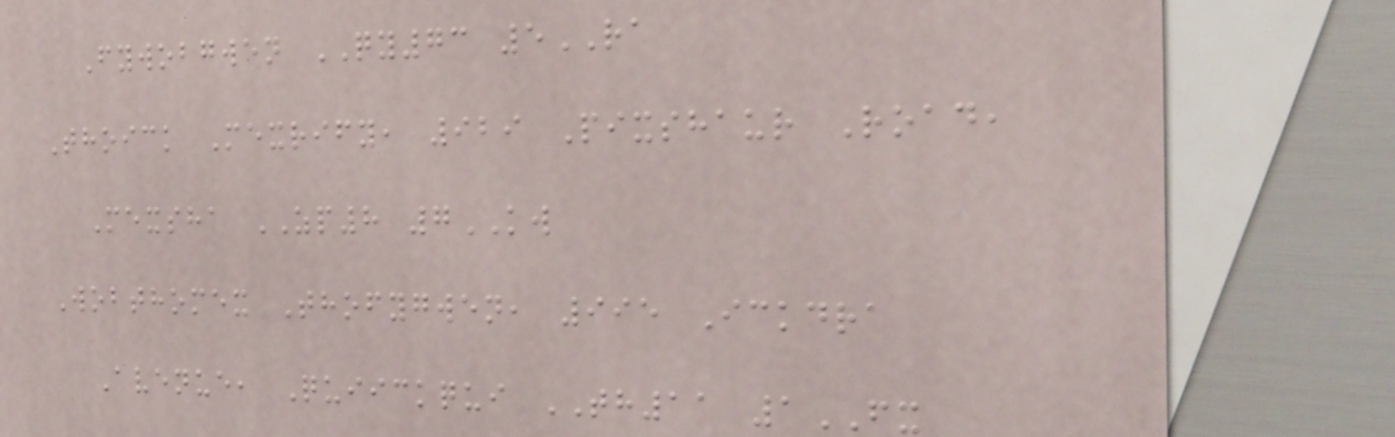Fywobgwen QY73 5RA
Thoick Mexrify, 929 Pixshaur Road,
Mexsha ZP8 7KW
Wobthomex Thofygwen, 995 Ickdra
Avenue, Quiickqui TH11 1FX
